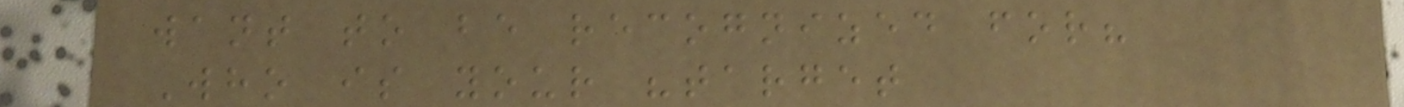want to be recognized for?
Who is your "target
